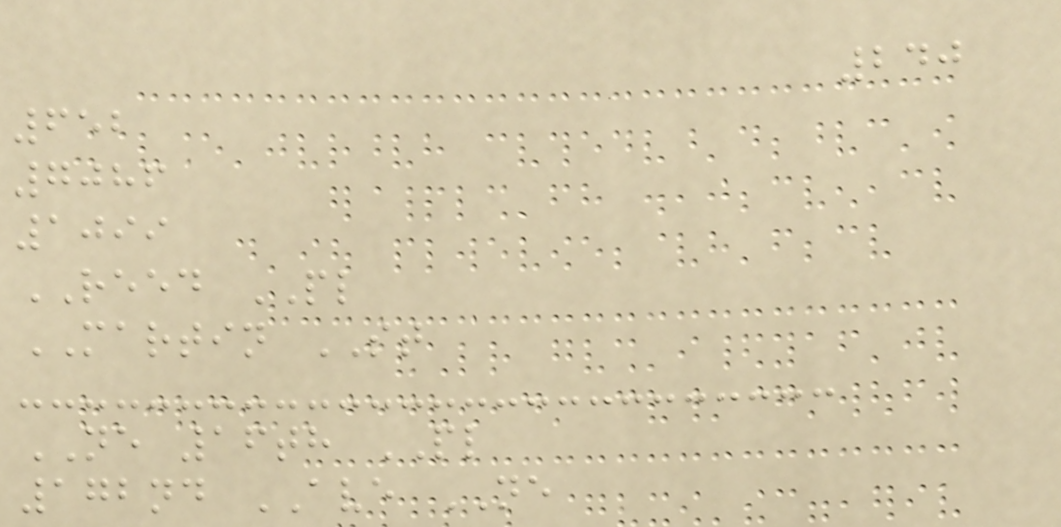240
652
7086
1099
REED PL
MARTIN ST
NE 16th PL
172nd AVE NE
